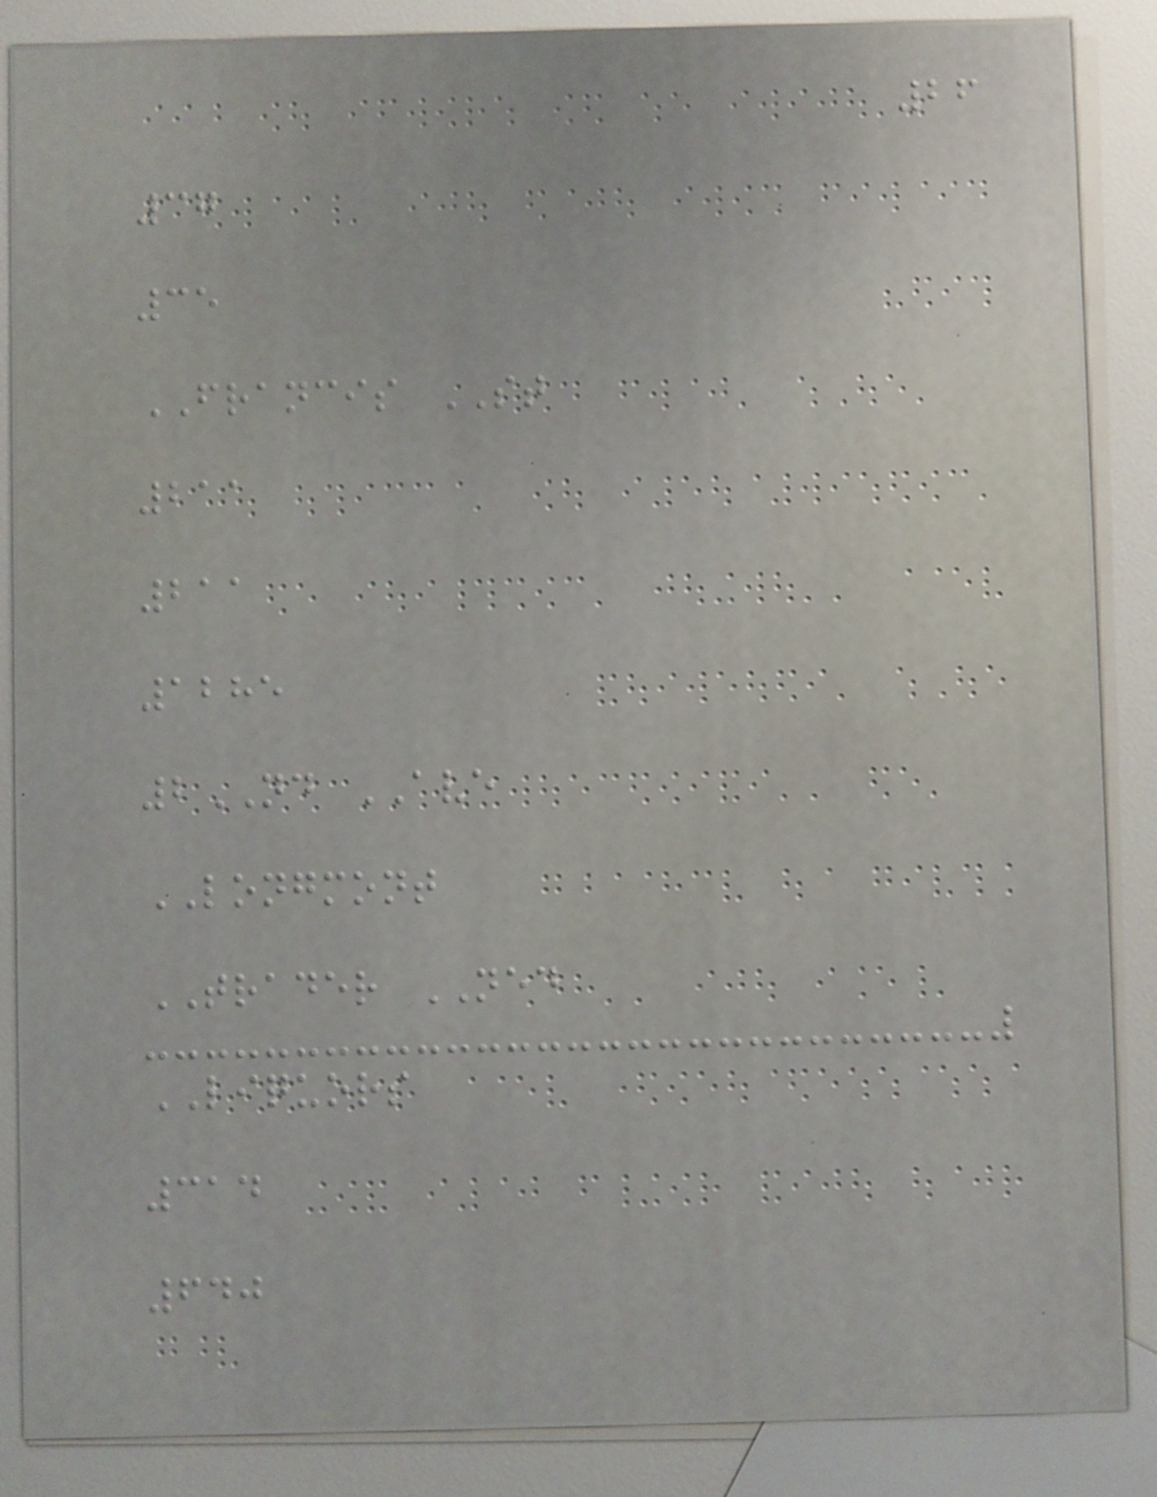26
37
35
FRANCIS ST
211
211
1285
2ND AVE
LONGMONT
TRADER NED
LIQUORS
314
640
